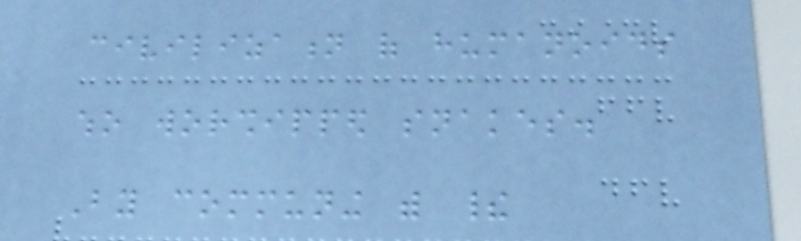civilization of humanoids
who worshipped snakes.
By communing with their
